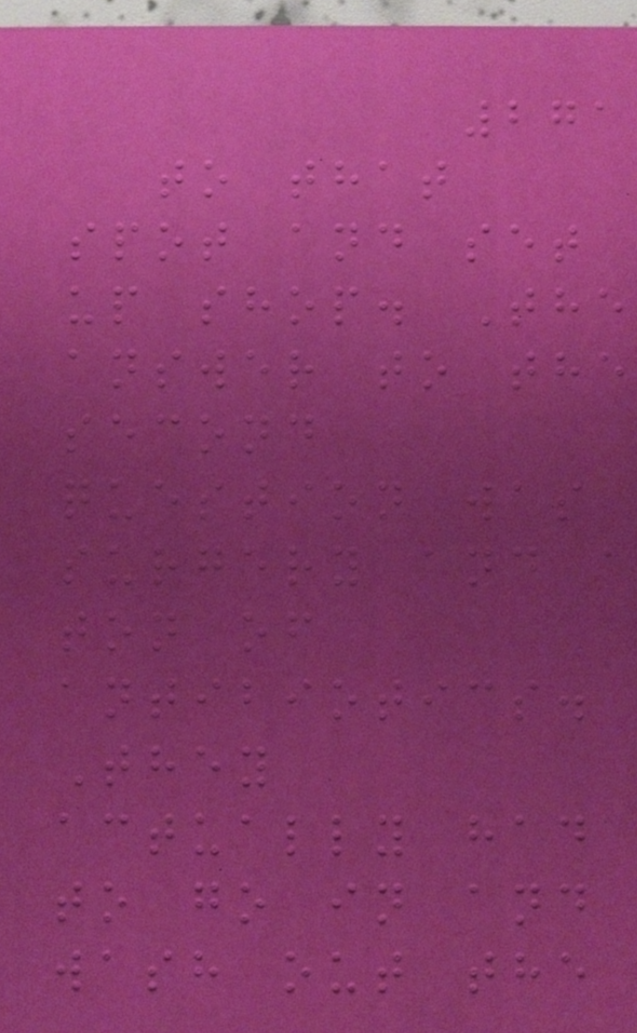271
to that
spot and set
up shop. The
answer to the
second
question was
surgery and a
ton of
antibiotics.
They
actually had
to go in and
wash out the
